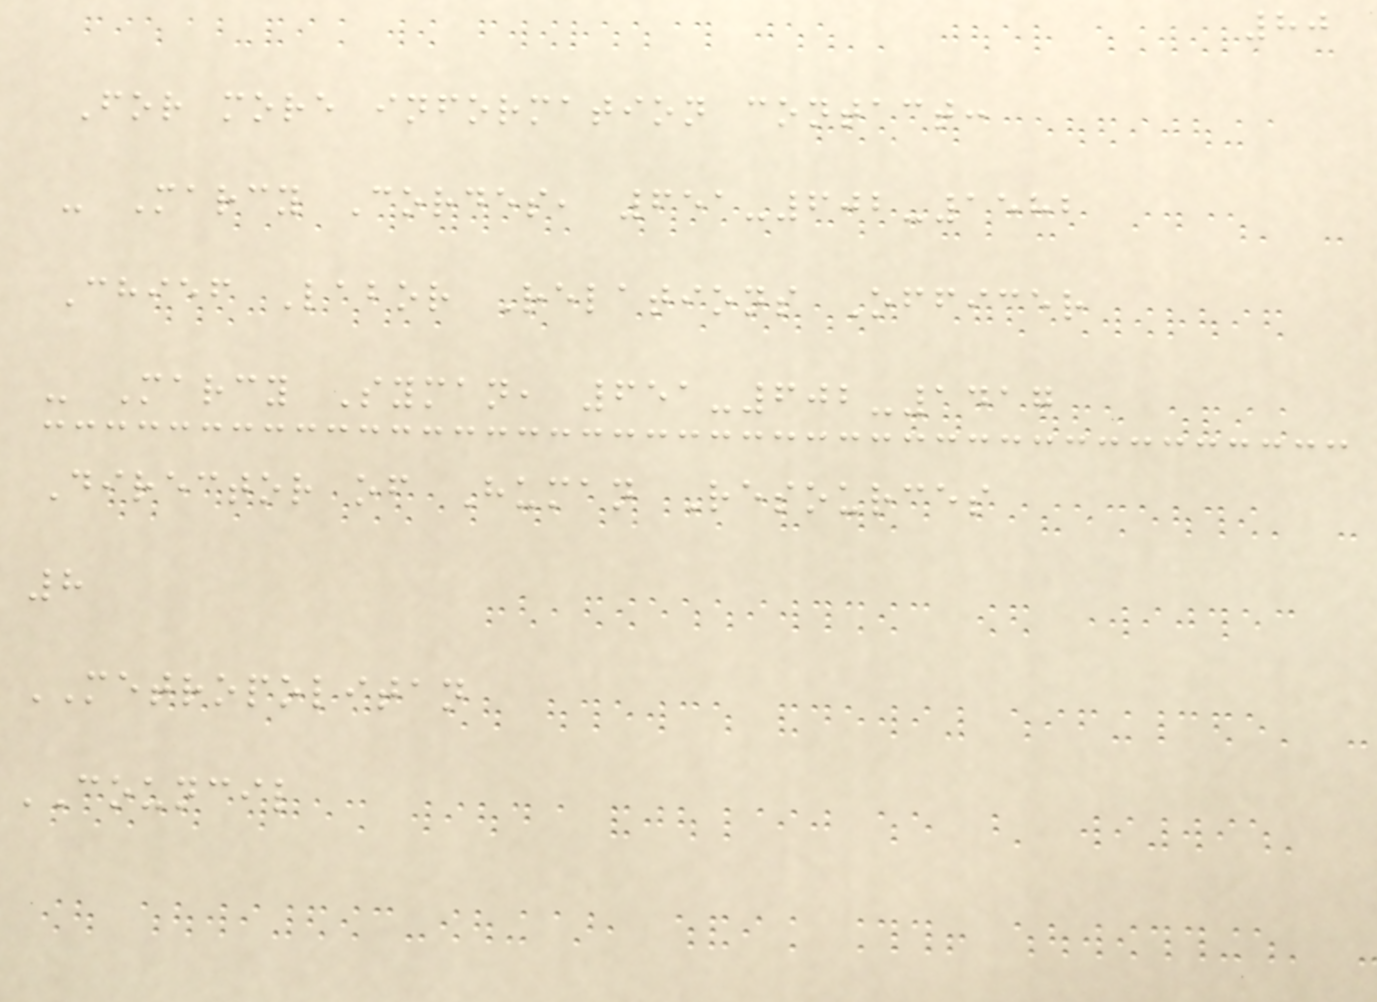80
For more information contact:
- Marcy Cordes, 651-602-1582
Chief Labor Relations Officer
- Marcy Syman, 651-602-1417
Director of Human Resources
8
METROPOLITAN
COUNCIL
